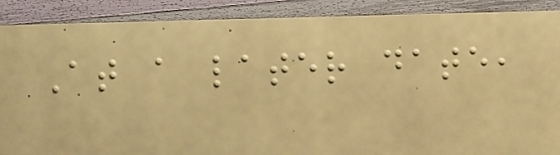At a later date,
